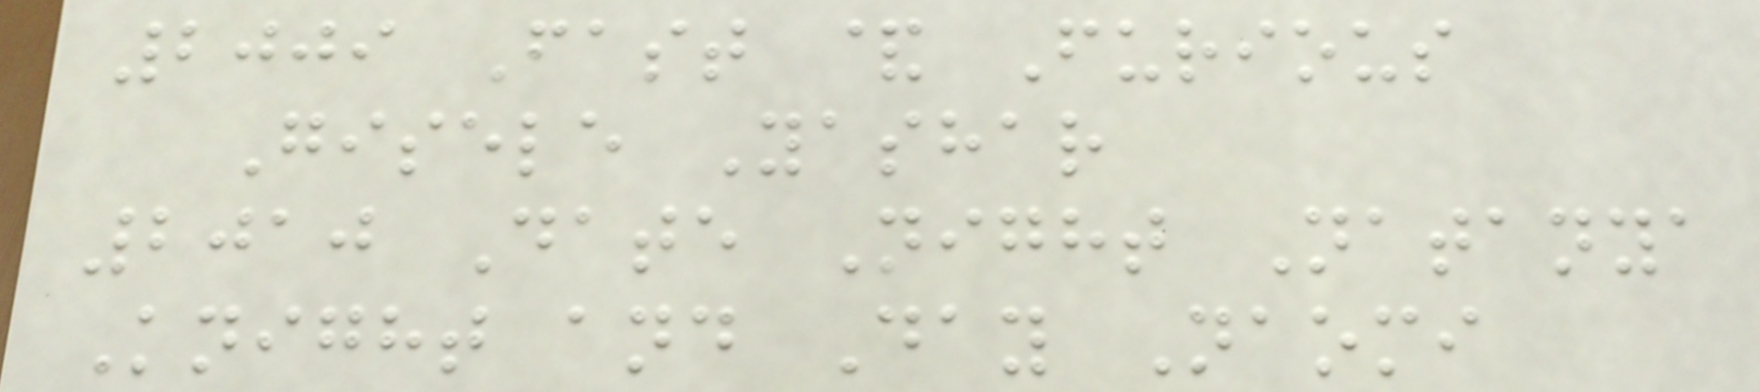2009 Fast & Furious
Gisele Yashar
2010 Date Night Natanya
Knight and Day Naomi
